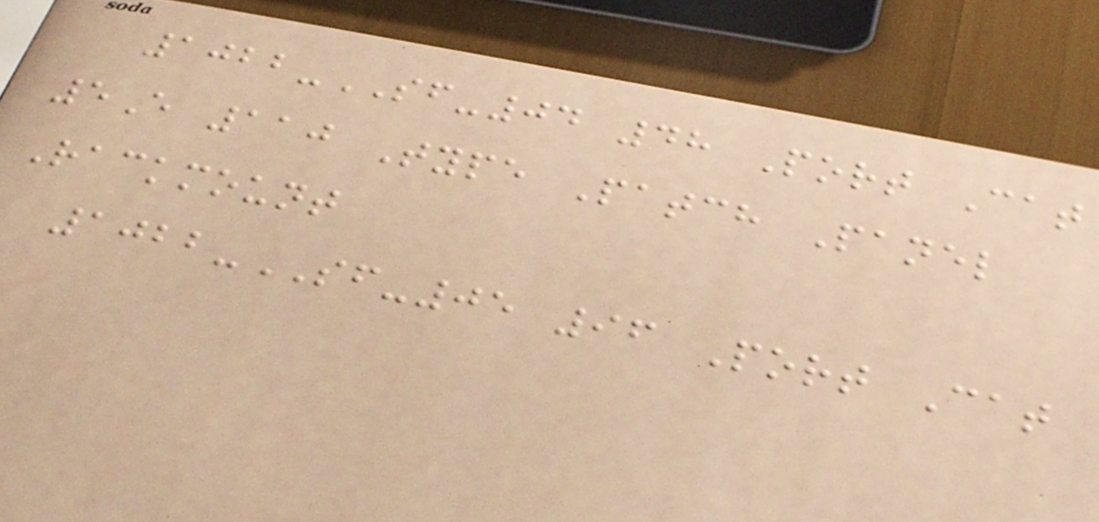1022-SF-04 48 Port Cat
5E 110 Type Patch Panel
Rackmount
1022-SF-05 96 Port Cat
